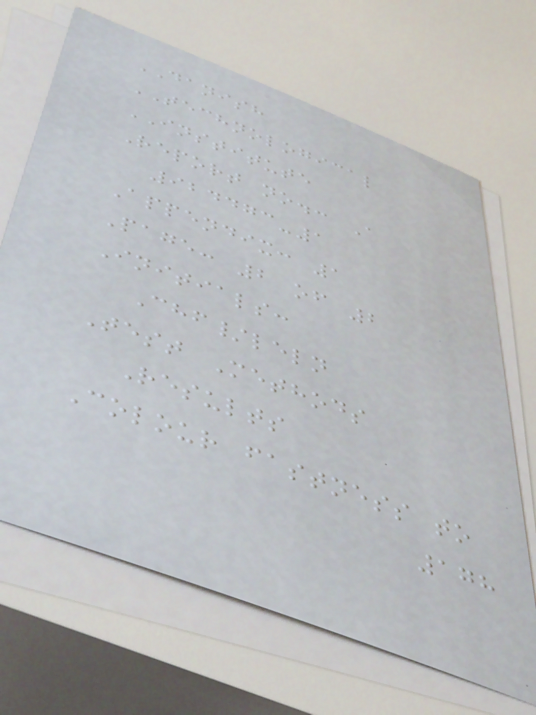DANISH
TECHNOLOGICAL
INSTITUTE
Report no.: A
924473-1
Appendix: 1
Page: 2 of 2
Initials:
Chf/leln
Test Methods
Results
Colour fastness to
178
